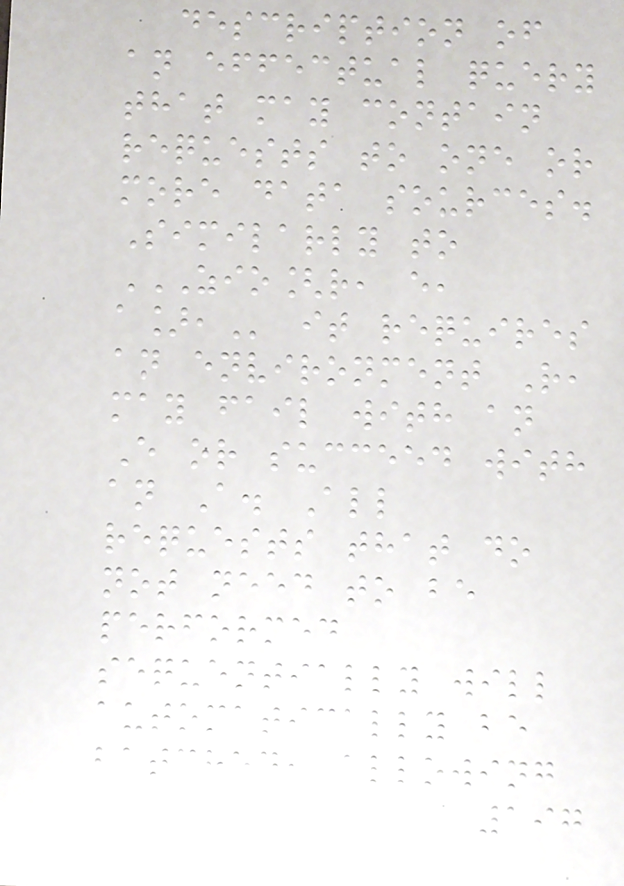description of
an effectual query
that may contain
requests to one or
more data sources.
Similarly to
ZIO[R, E,
A], it requires
an environment R,
may fail with an
E or succeed with
an A. All
requests that do
not need to be
performed
sequentially will
automatically be
batched, allowing
197
